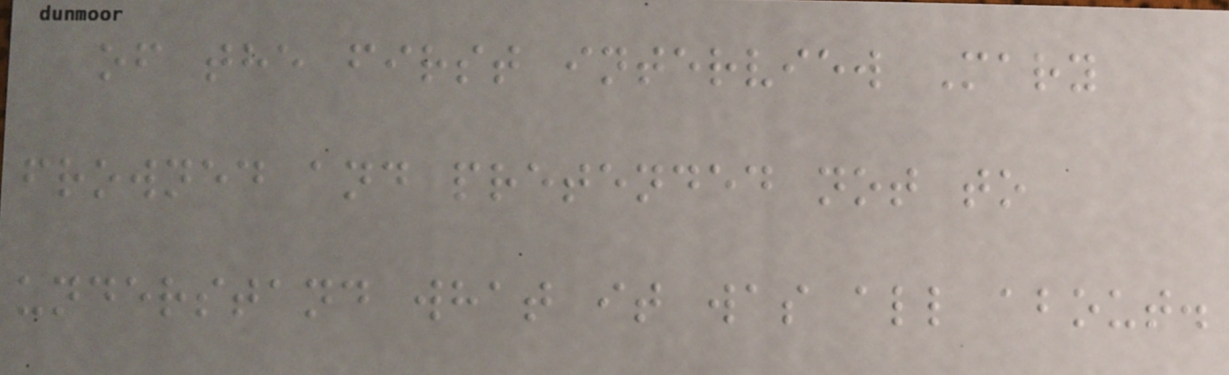of the first interview Mary
frowned and pretended not to
understand what it was all about.
